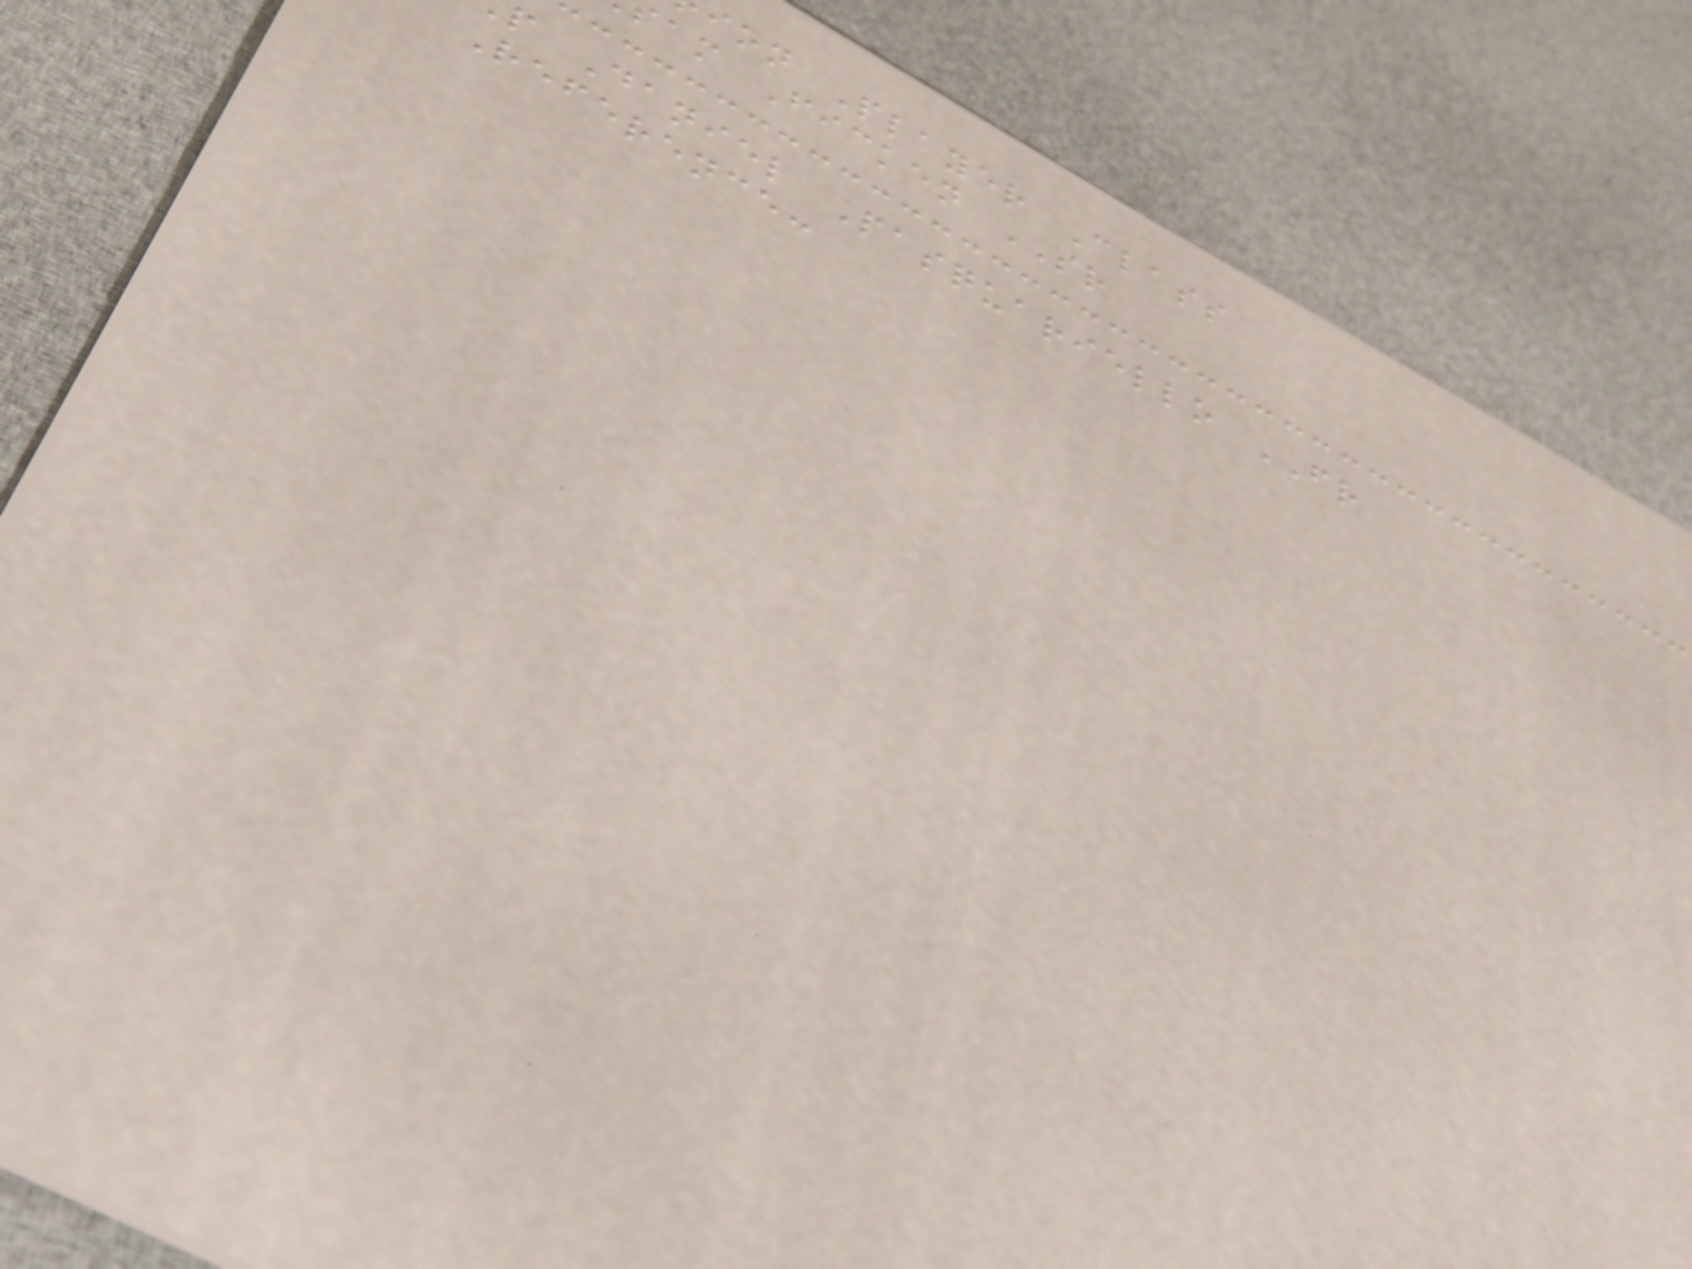ion Player Class
am Ficken SR
p Daniel Pasquariello FR
Reference:
